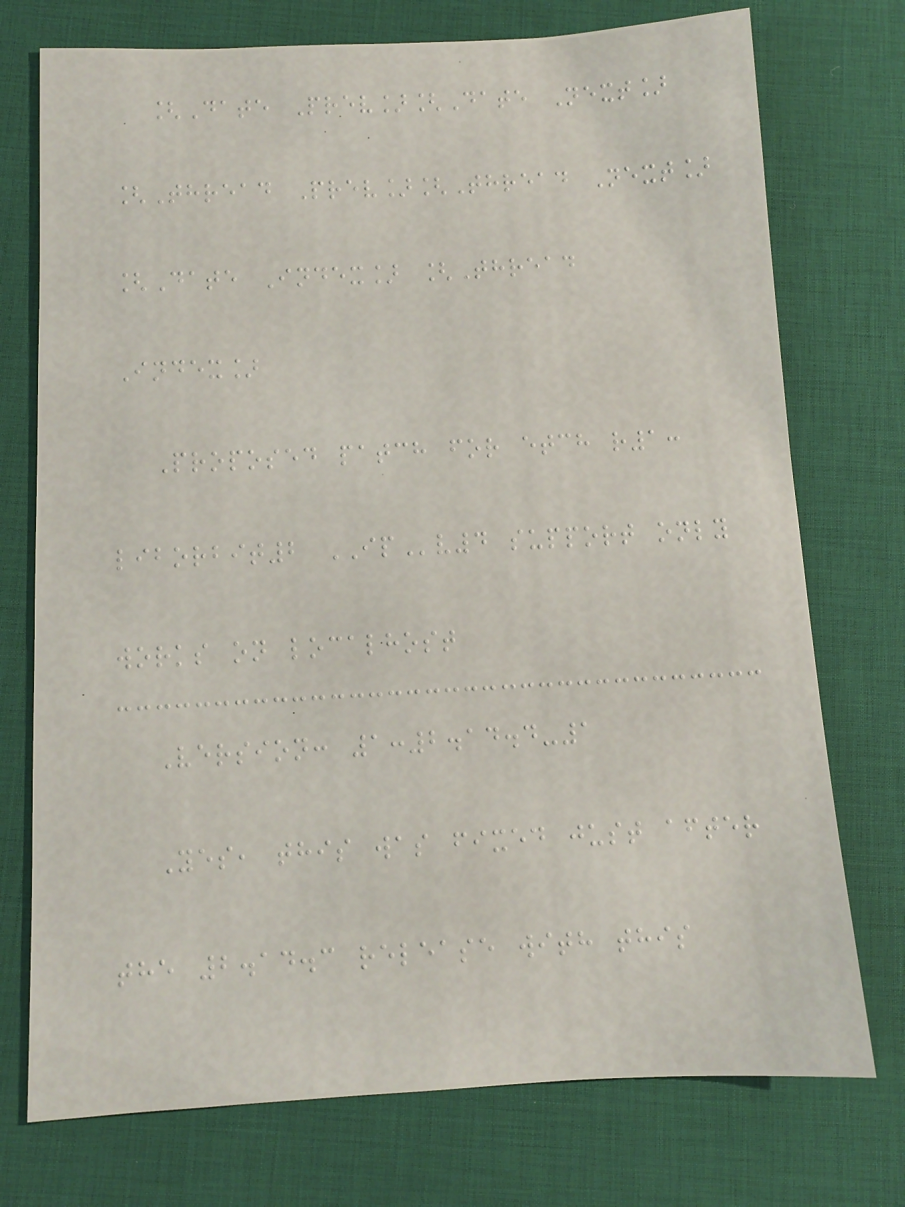[Date Prev][Date Next]
[Thread Prev][Thread Next]
[Date Index] [Thread
Index]
Proposed patch for etch r1:
liborbit2 IPv4 support only
works on localhost
Version: 1:2.14.4-1
Yes, this was fixed just after
the 2.14.3 release with this
